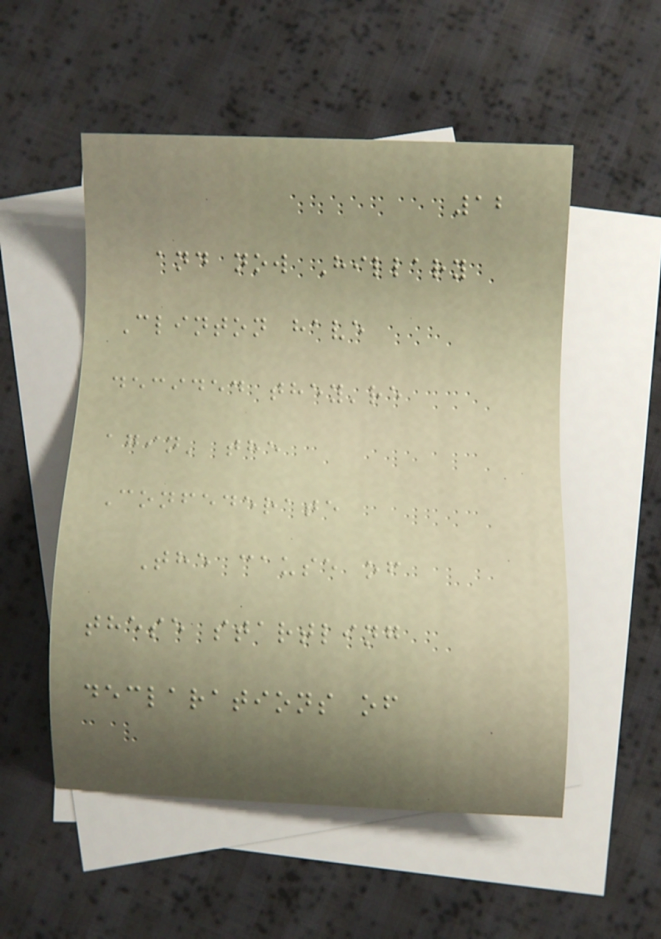12
and now Hillary
Clinton have
decided they're
agin' the
Confederate
The cause of
these startling
declarations of
